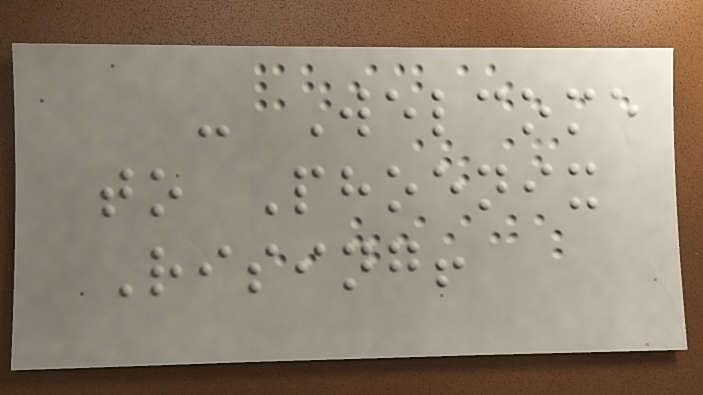- Welcome
to Phoenix
Rising!
